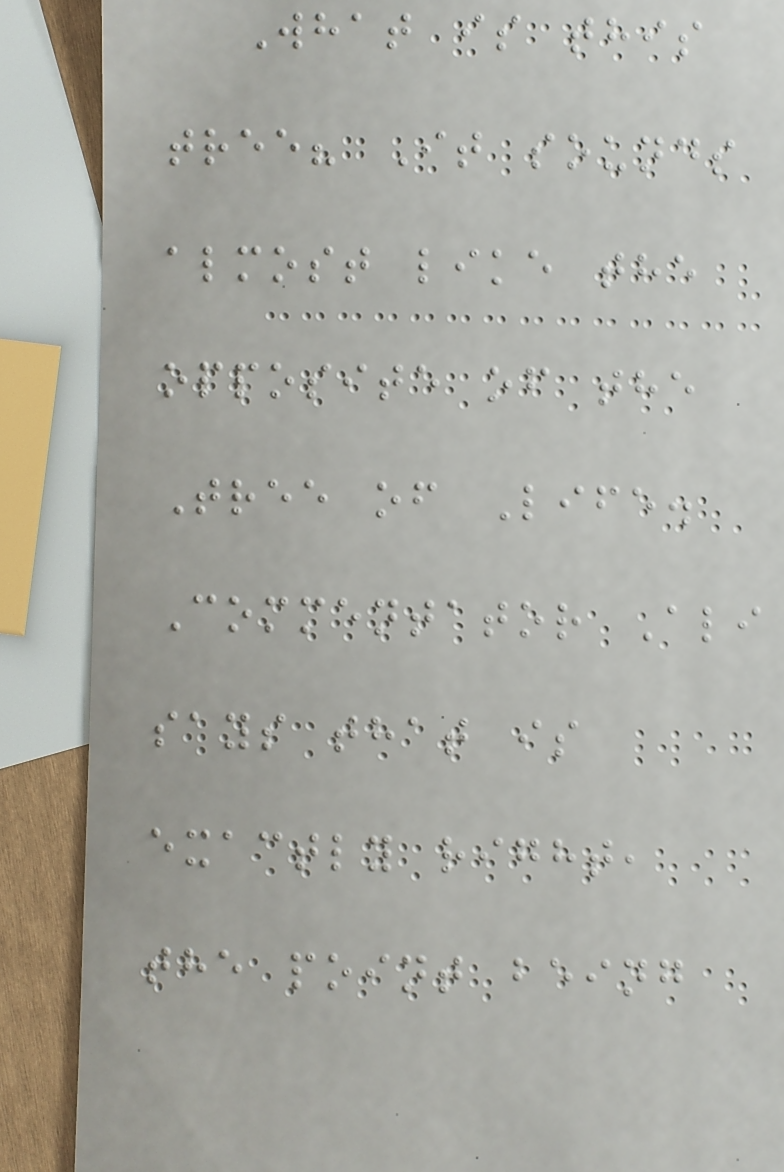What is this
tree? It sounds
almost like the
opposite of the
Tree of Life.
Commentator Ali
says that is
exactly right,
the point being
